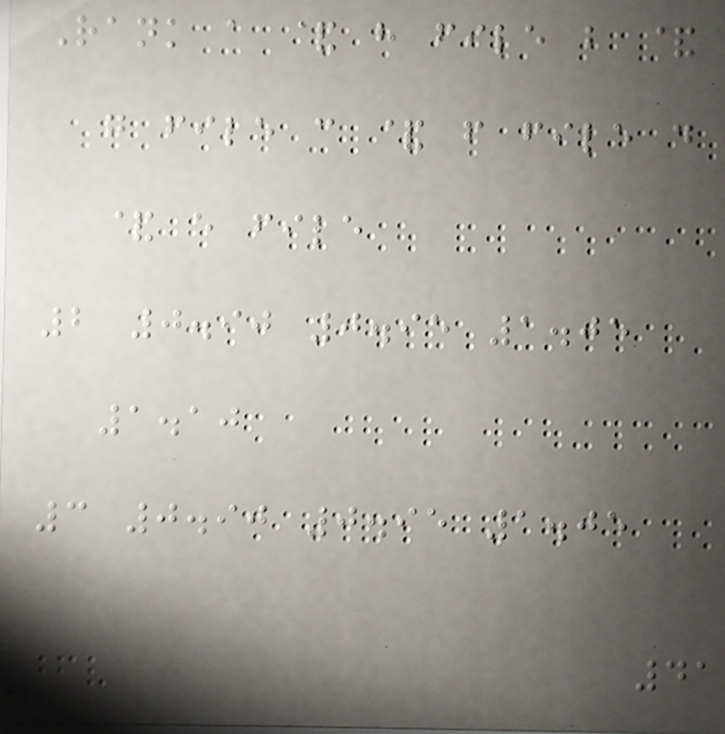Rank a & h file b &
g file c & f file d
& e file
2 0.90 0.95 1.05
1.10
3 0.90 0.95 1.05
41
